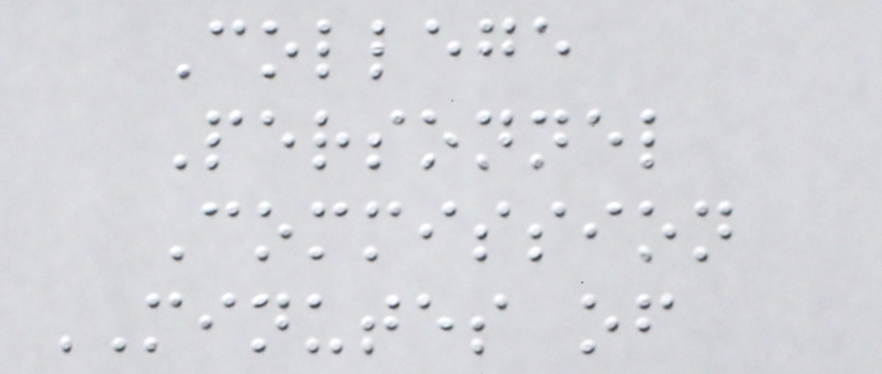College
Personnel
Commission
MINUTES of
